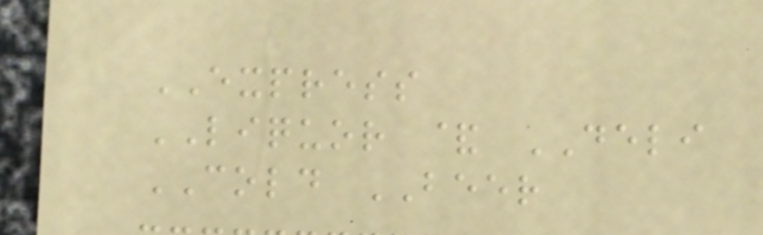EXPRESS
LIQUOR & DELI
COLD BEER
